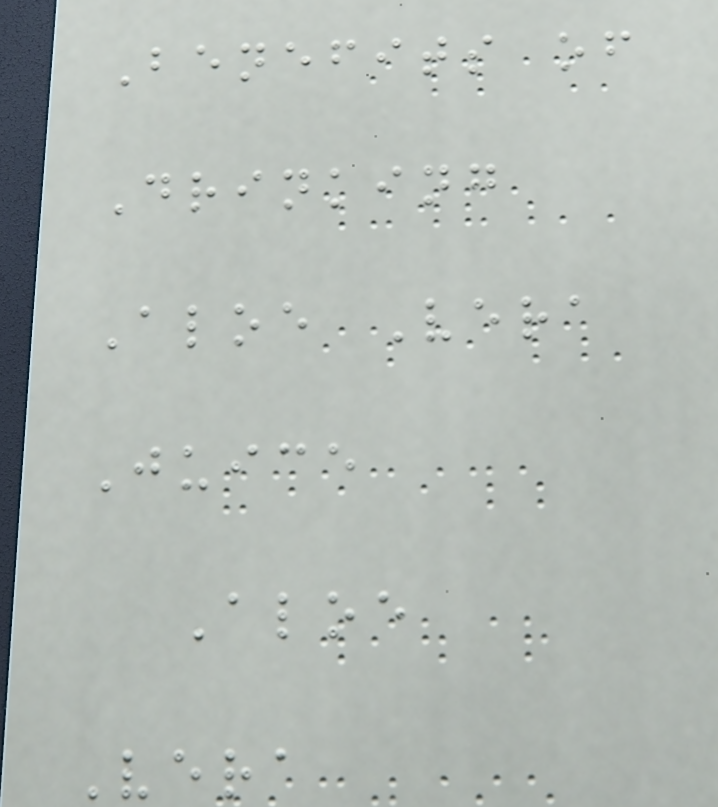Benefits of
Drinking
Aloe Vera
Juice
Aloe
Vera
